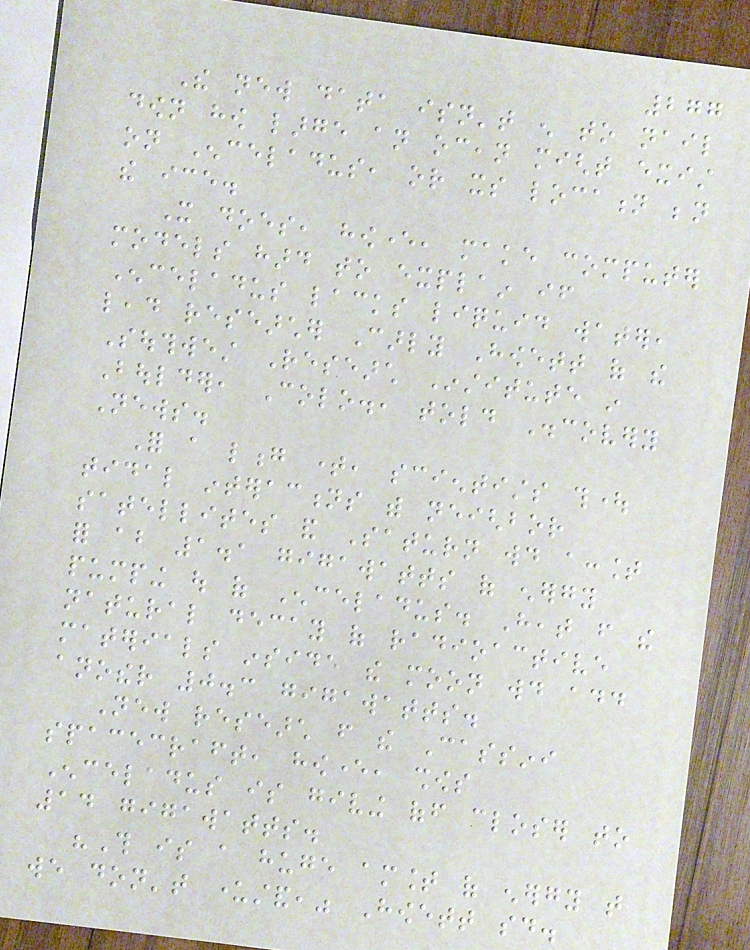277
The new data isn't enough to nail
down how large an ocean might exist
on Enceladus, or its location beneath
the ice.
It does, however, make computer
models hard to explain if
Enceladus lacks liquid water,
lead researcher Carly Howett of the
Southwest Research Institute in
Boulder, Colo., told Discovery
News.
For a long time, scientists thought
tidal interactions with neighbor
satellites and Saturn would account
for about 1.1 gigawatts of energy
pumping out of Enceladus. Heat from the
natural decay of radioactive
materials inside the moon would add
another 0.3 gigawatts.
New research from the Cassini
spacecraft, however, shows
Enceladus is giving off closer to
14 gigawatts.
"This is a huge amount of energy that
we don't understand," Howett said.
